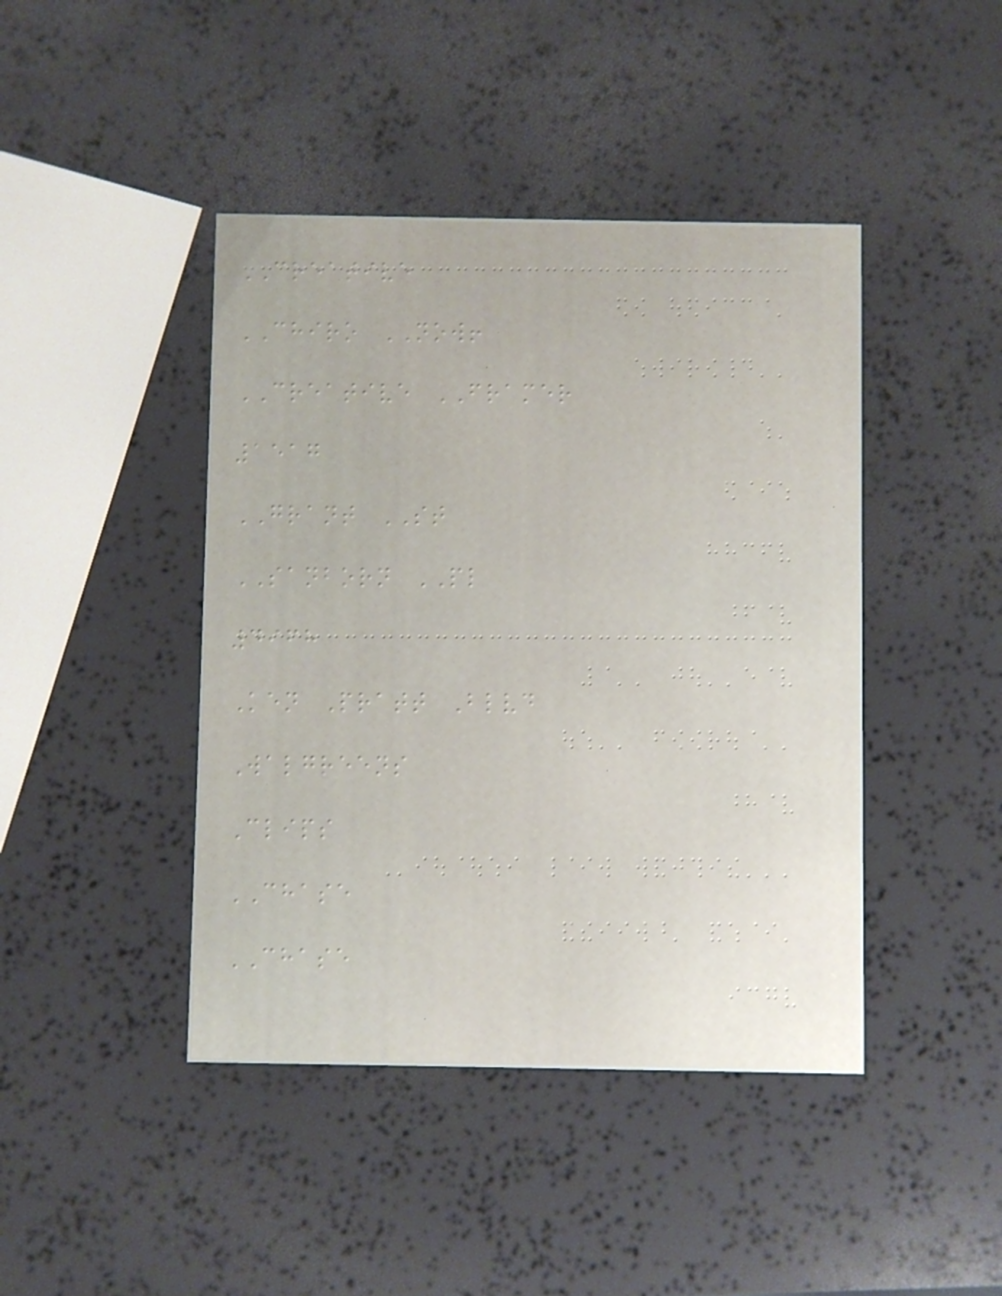CREATIVE
CHIRO NOW!
CREATIVE FRAMER
1517
GRANT ST
SANBORN PL
4968
Ken Pratt Blvd
Walgreens
Clips
CHASE
CHASE
